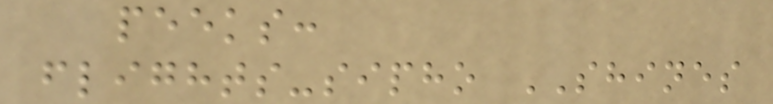peeks:
flights-sipho SHINES
